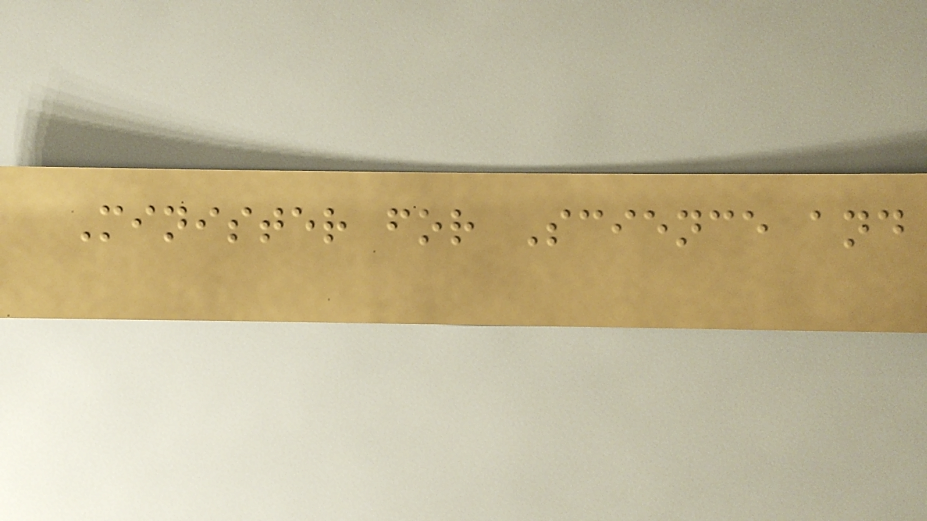Minister for Science and
